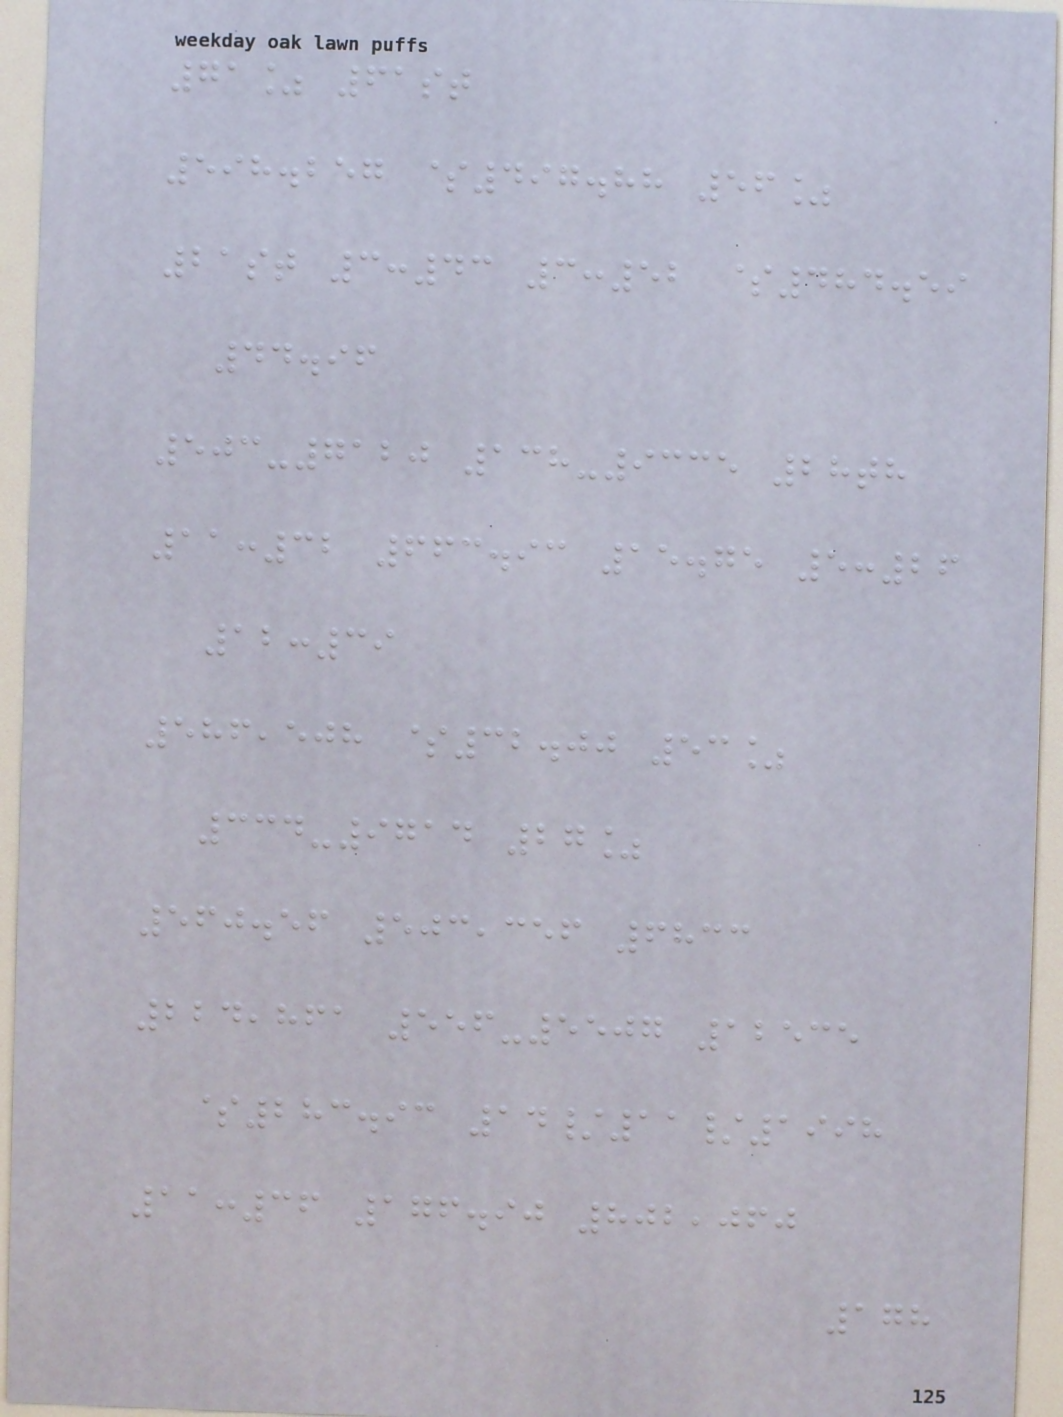71% 61st
598.257 $497.88 56%
21st 3:43 3:52 $484.59
44.96
503-7120 138-9335 28th
11:32 663.93 15.75 5:26
12:39
586,508 $32.00 53%
334-9714 27%
560.56 503,356 6833
224,861 556-5507 12535
$283.93 14/11/1998
11:36 176.90 802,060
178
